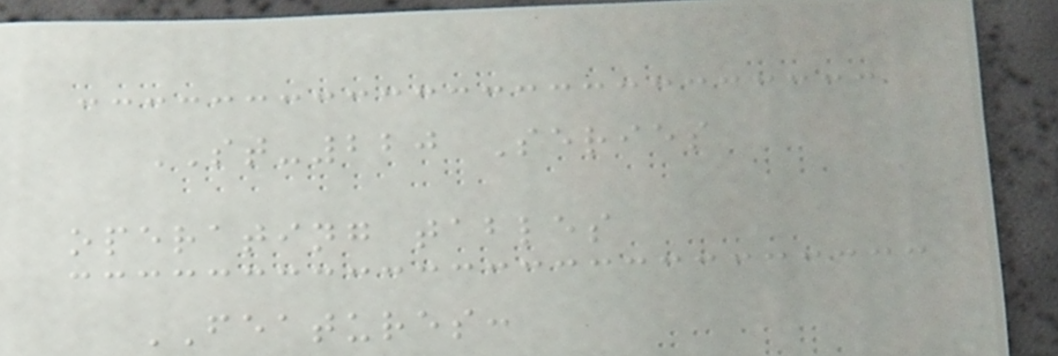ST-220 Series
operating tables
FEATURES:
